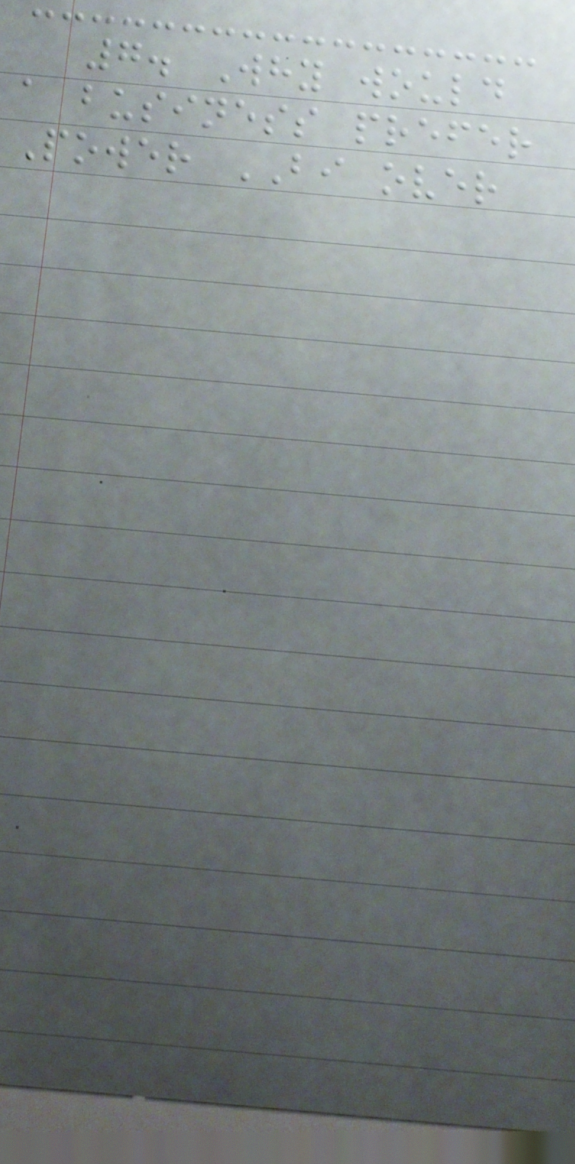7. Why would
a business prefer
Power BI over
